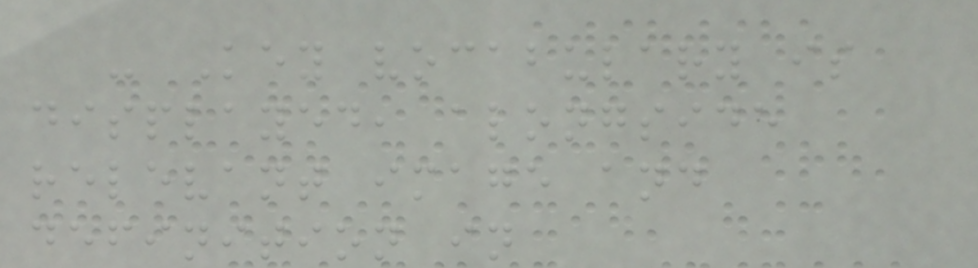- Key vocabulary is
displayed, alongside
relevant image and
definition in
